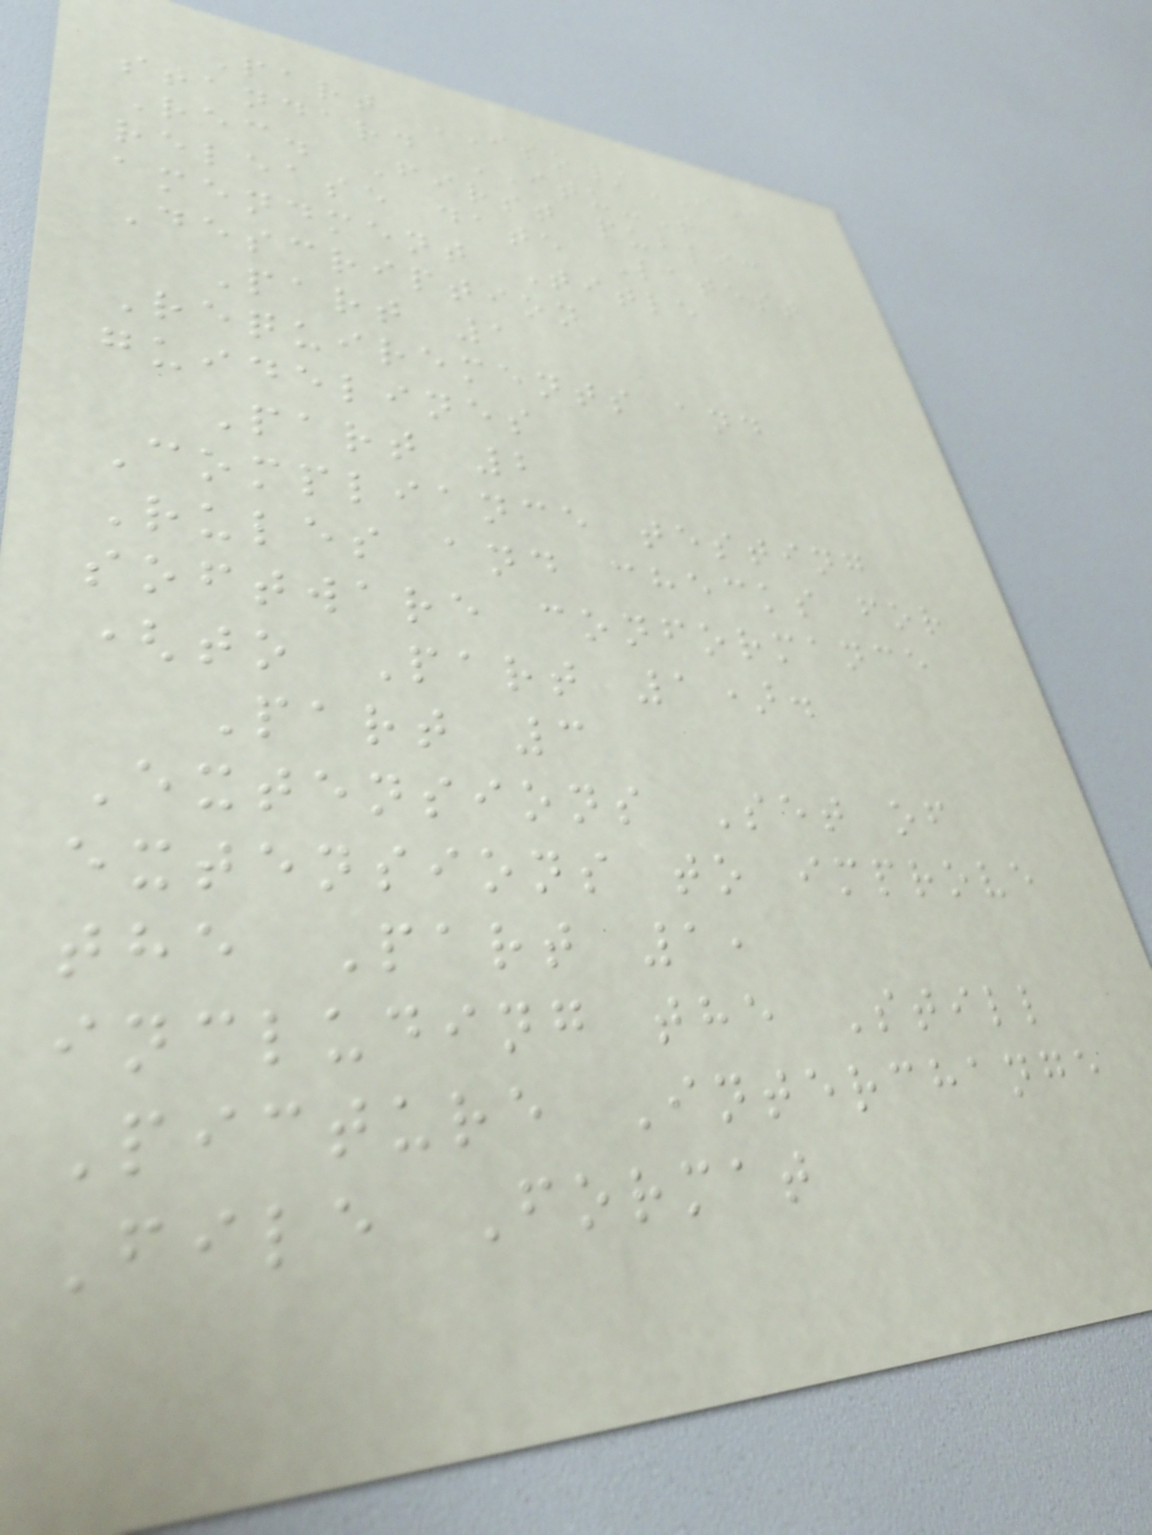Part ISO/IEC
standard ITU-T
Rec. First public
release date Latest
amendment Title
Description
Part 1
Requirements and
guidelines
Part 2
Compliance testing
Rules and checks for
software conformance
(to Part 1).
Part 3
Extensions Set of
extensions to improve
the Part 1,
including the Still
Picture Interchange
File Format
